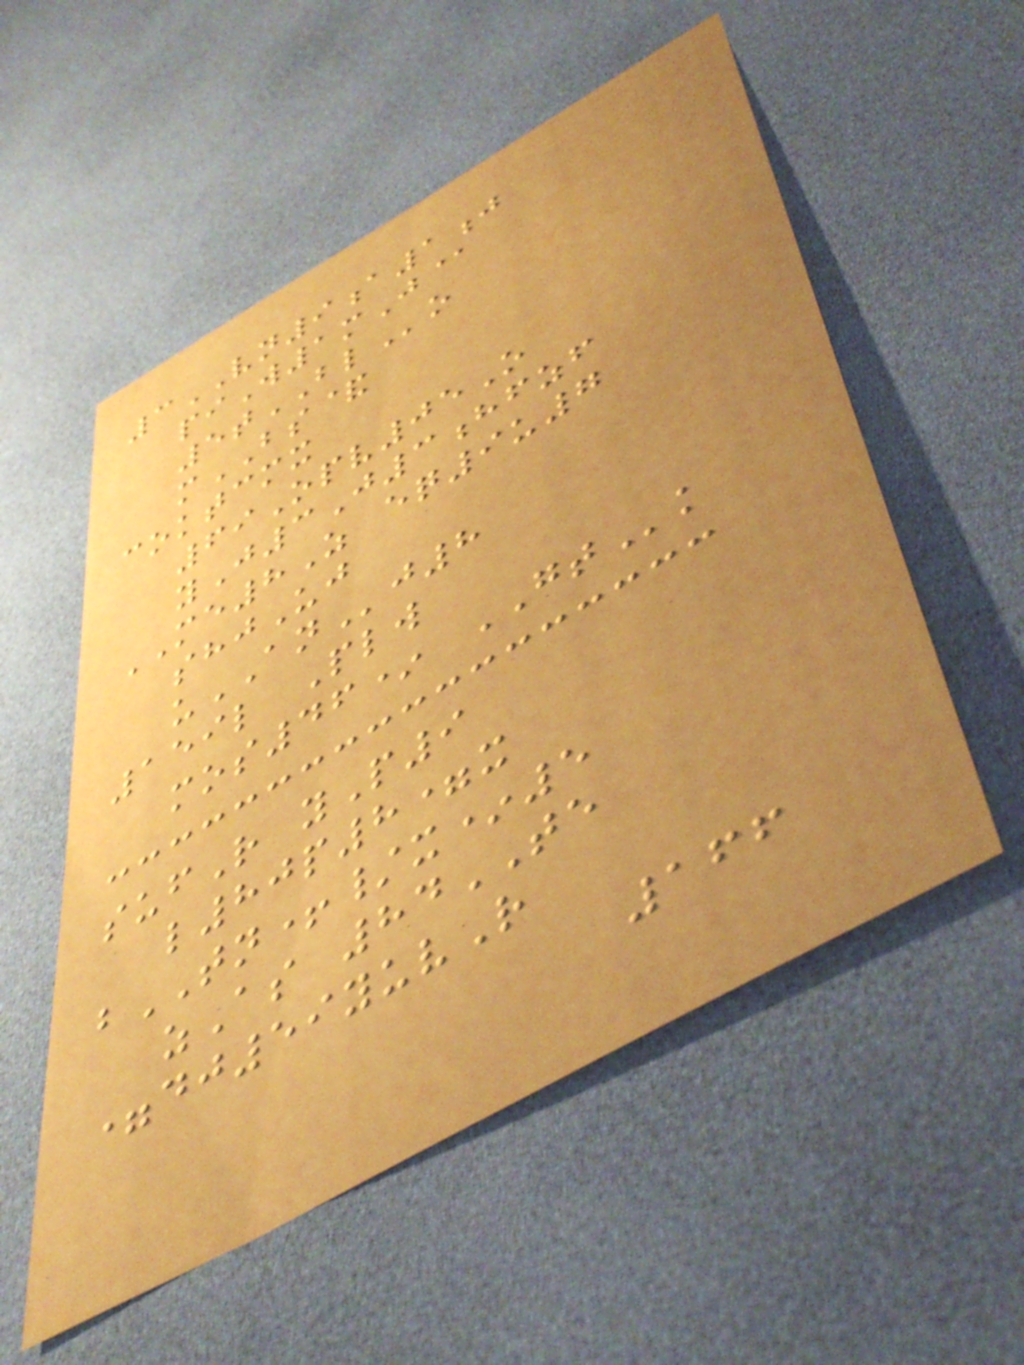3VN9a1j
piW1mJ@
5tBLo
mBS&
coktcmx
69Opv05O
yJ3J3hfzf
ME8Z eq9u7
shjUj
uANj8
159l Plw
mos46* GTk
sufR yP9
l80p8=x
bTN+/x*5
zAs 84TE
=dj59yuvR
166
